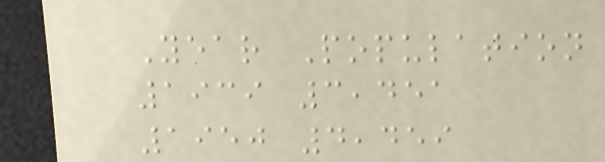Year Population
1939 3,451
1950 4,459
